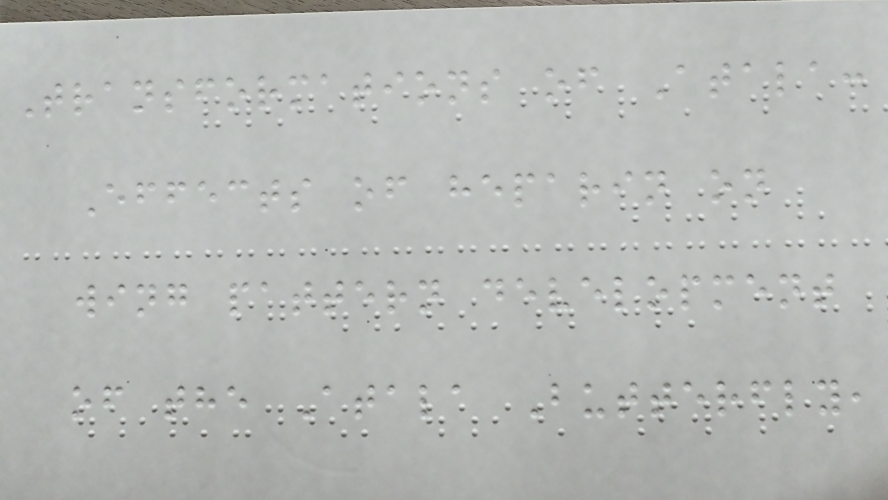Transformations of Atala:
Effects of heparin on
wing pattern development
of the Atala Butterfly,
